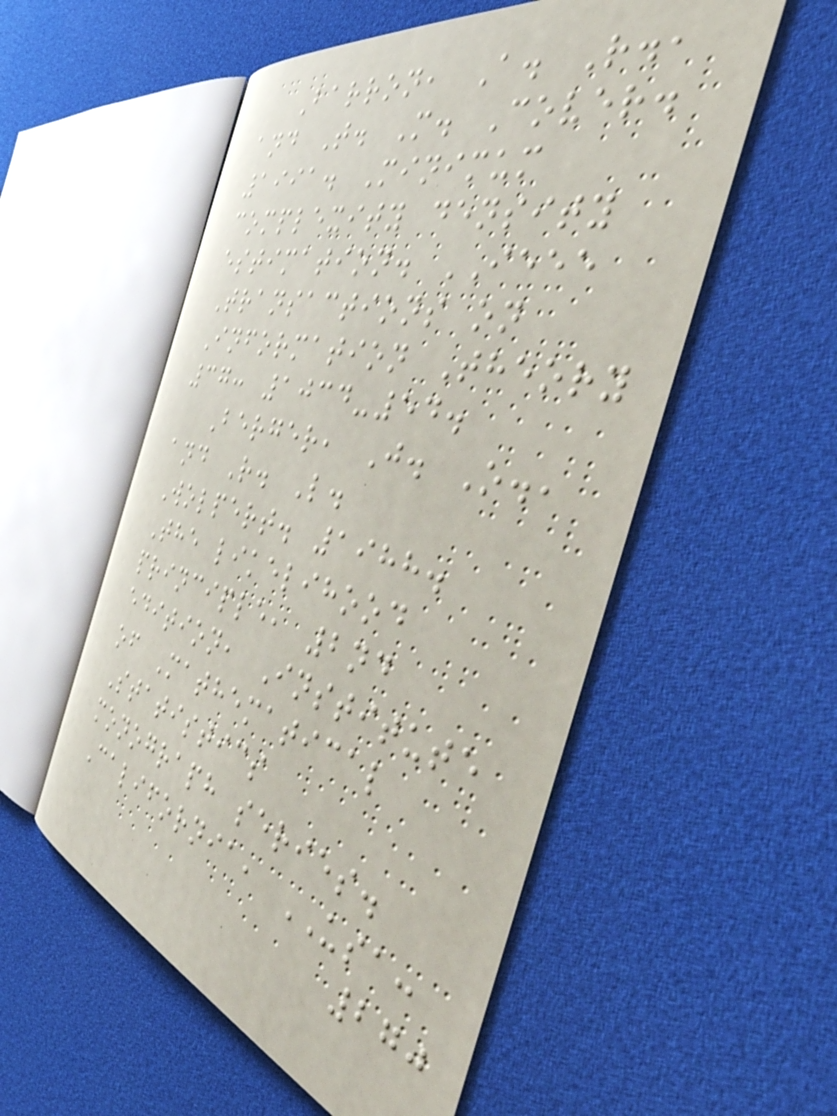Barron, A. R.,
and T. M. Cover.
1991. Minimum
complexity density
estimation. IEEE
Transactions on
Information Theory
37: 1034-54.
Berger, J. O.,
and R. L.
Wolpert. 1988.
The likelihood
principle, 2nd
edition, Institute
of Mathematical
Statistics
monograph series.
California, USA:
270
